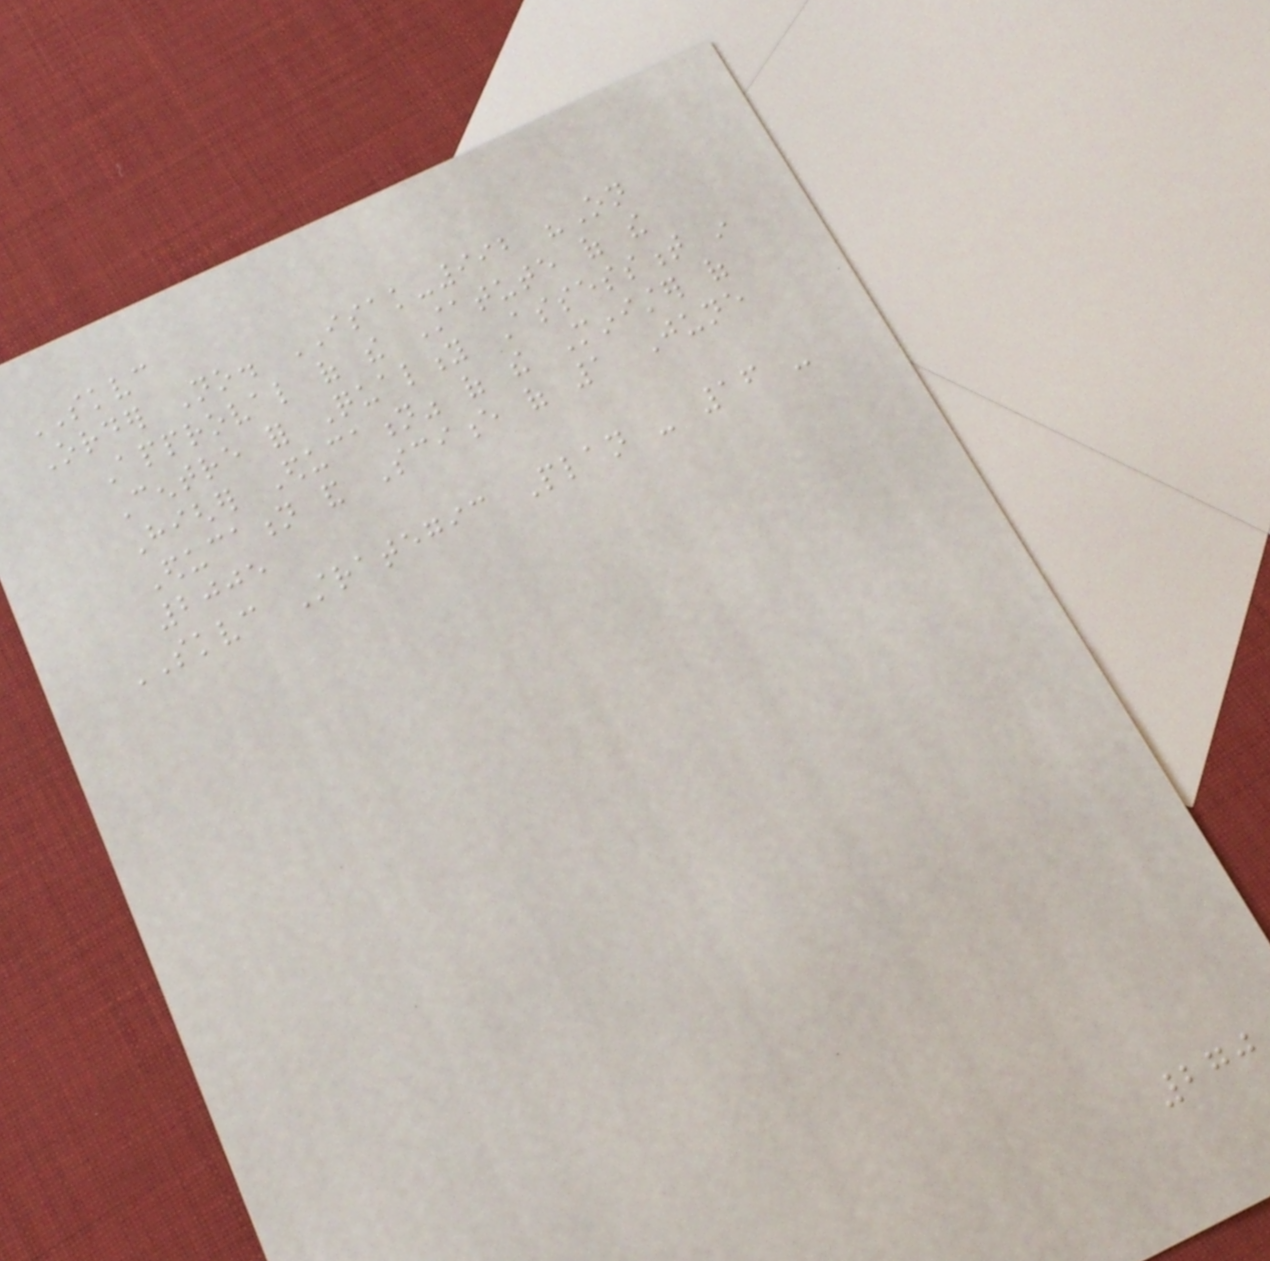SKVC
Order No. ISAK-992 "On
Approval of the Statute of the
Centre for Quality Assessment in
Higher Education" of the Minister of
Education and Science of 1 June
2005
SKVC Strategic Plan - 16 -
270
